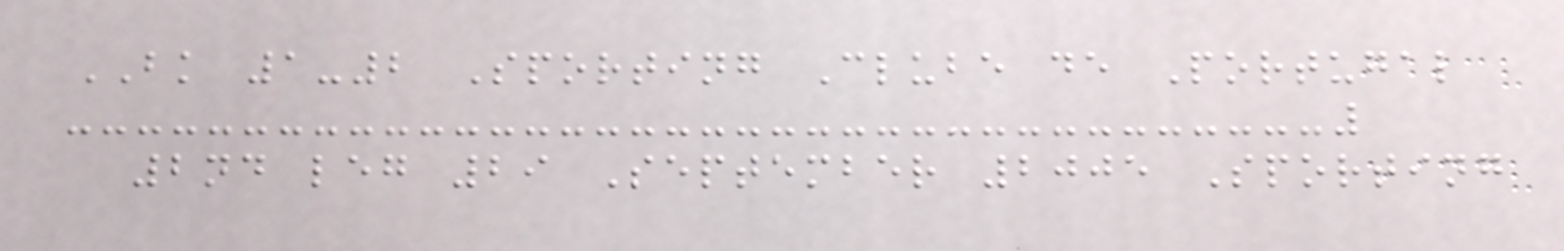BK 1-2 Sporting Clube de Portugal
2nd leg 29 September 2005 Sporting
